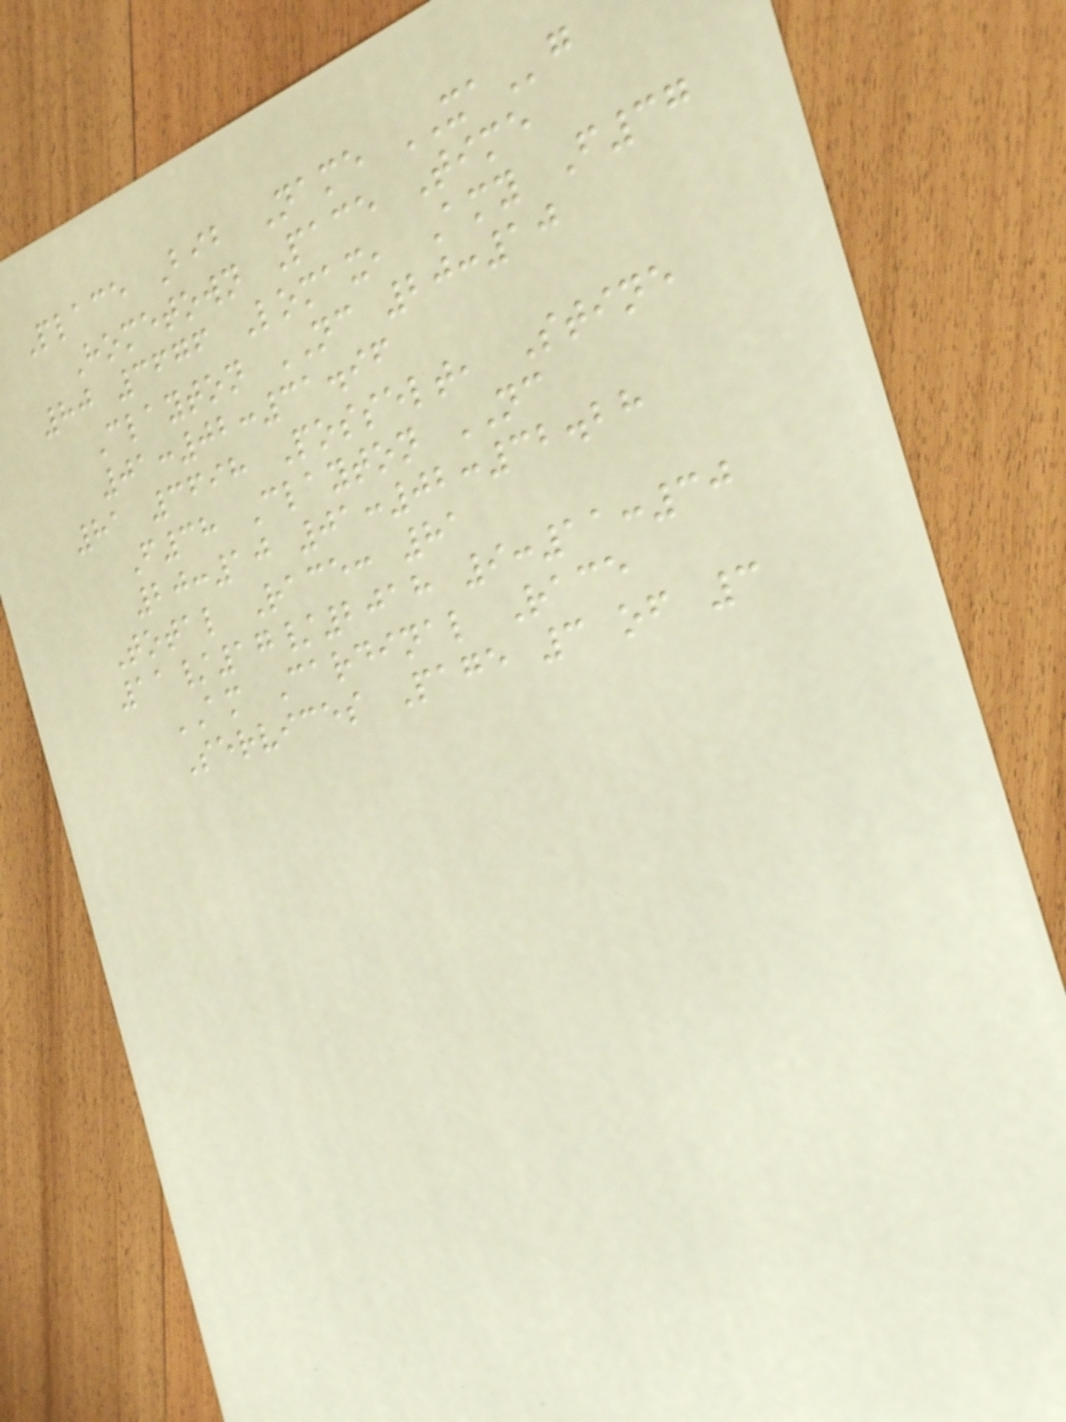Place Bib Name XAg
Hometown Pace Time
80 3676 Lomax, Amy F37
Clayton NC 20:10
01:02:31.96
81 3698 Posselt, Stine
F38 Clayton NC
20:10 01:02:32.28
Total Race: 81
11/17/2018 9:11:30
AM Cardinal Race
Services Page 3 of 3
